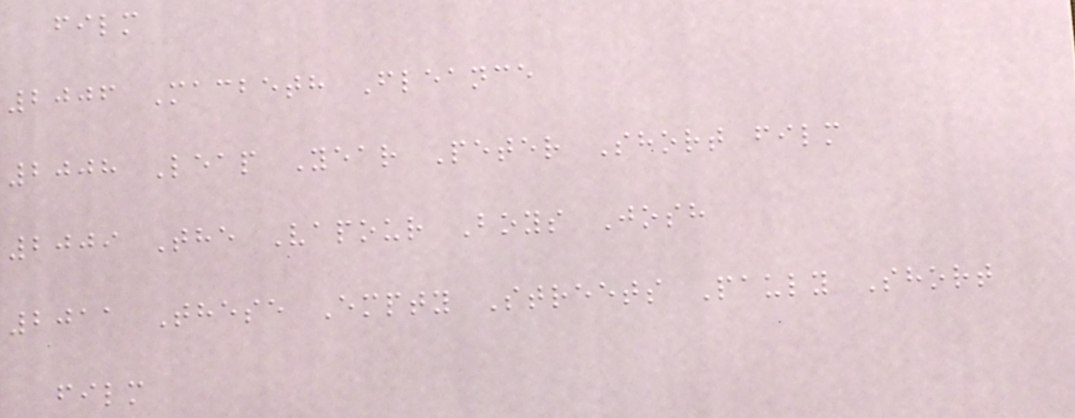film
2006 Macbeth Fleance
2008 Leap Year Peter Short film
2009 The Vapour Boys Josh
2011 These Empty Streets Pauly Short
film
